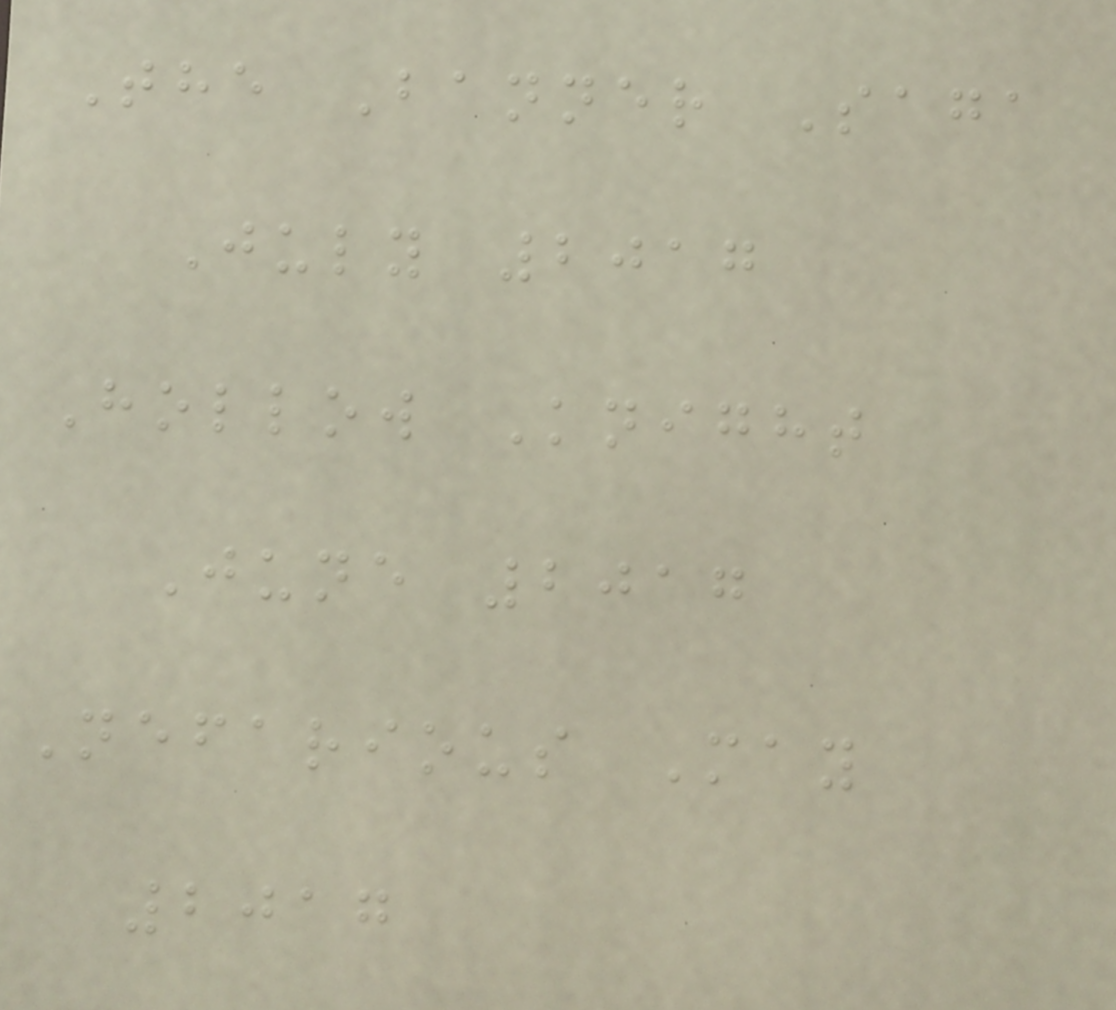The Banner Saga
July 2017
Hollow Knight
June 2017
Nefarious May
2017
